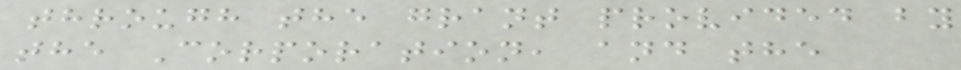through the grant provided by
the Corporation, and the
